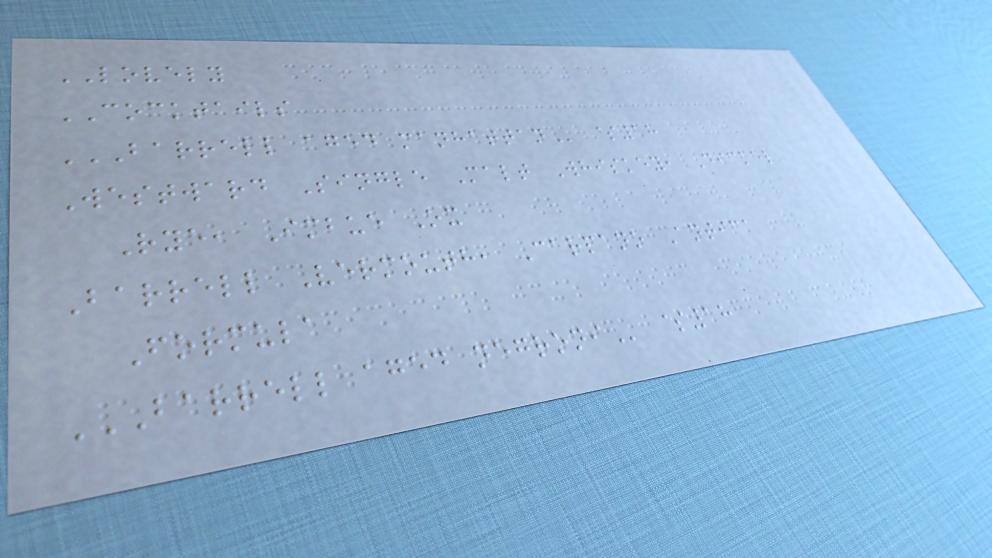LOVELY
COCKTAILS
BARRELL AGED MANHATTAN $18
Westward Single Malt Whiskey, Dickel
Rye, Imbue Ox
Barrell Vermouth, Carpano Antica
Formula
BARRELL AGED NEGRONI $18
